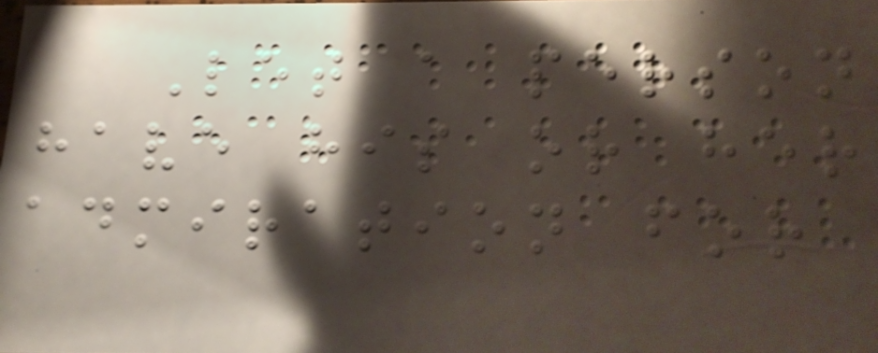Let a person
have his or her
admiration for
